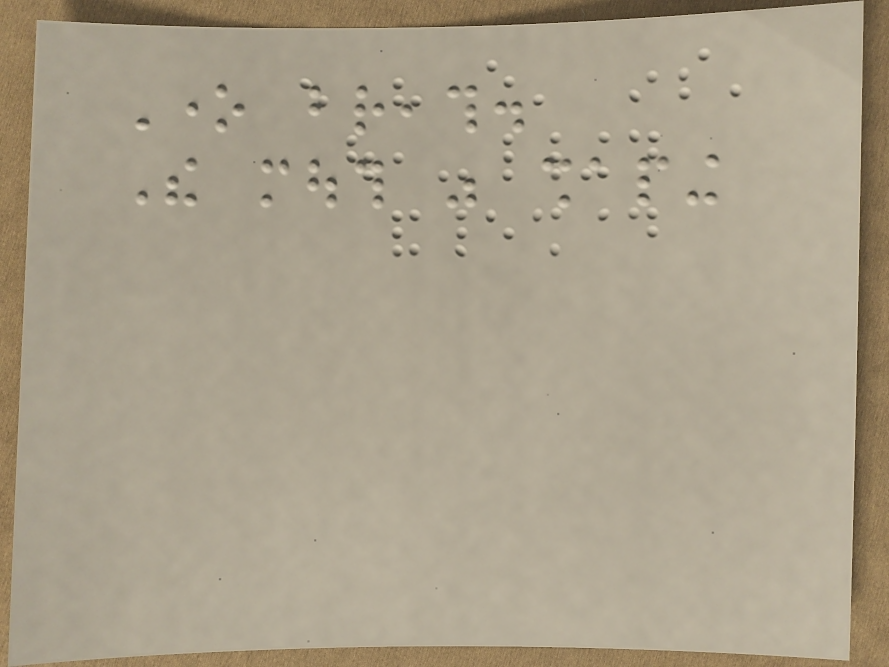One breath.
The mouth was shaping
